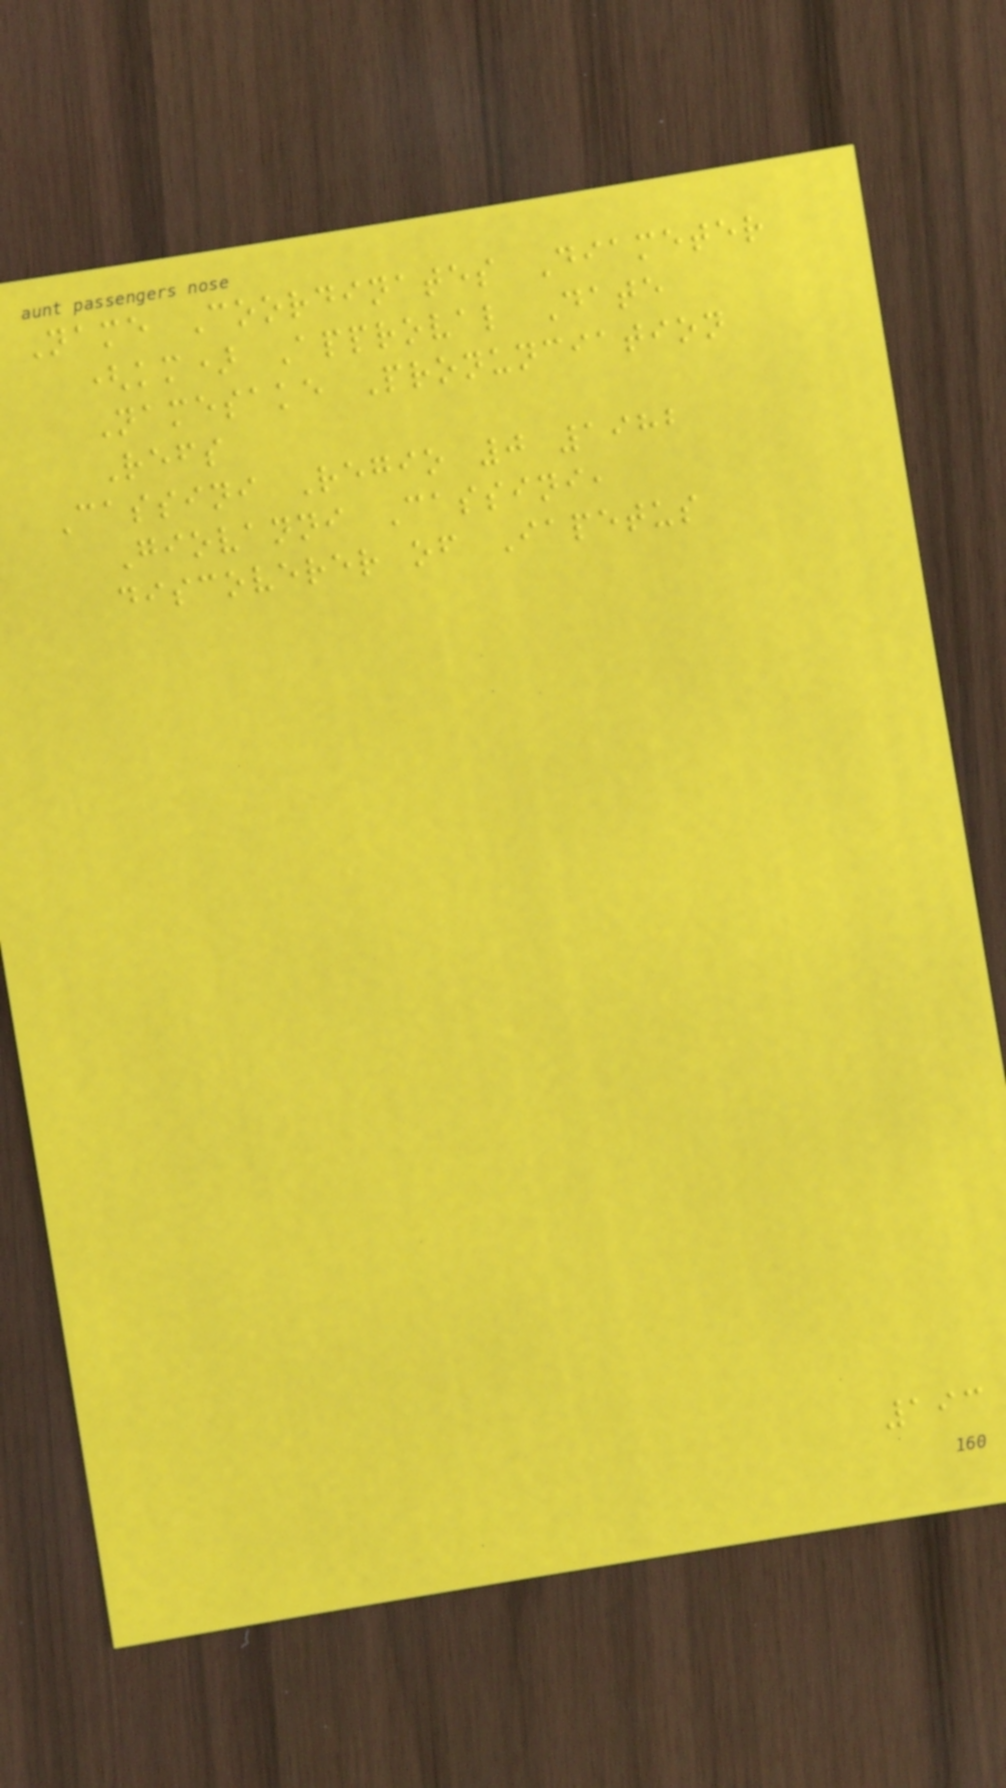Name Coordinates Diameter
(km) Approval Date
Namesake Pronunciation
Refs
Cassini Regio 0 1982
Giovanni Cassini,
discoverer of Iapetus
193
